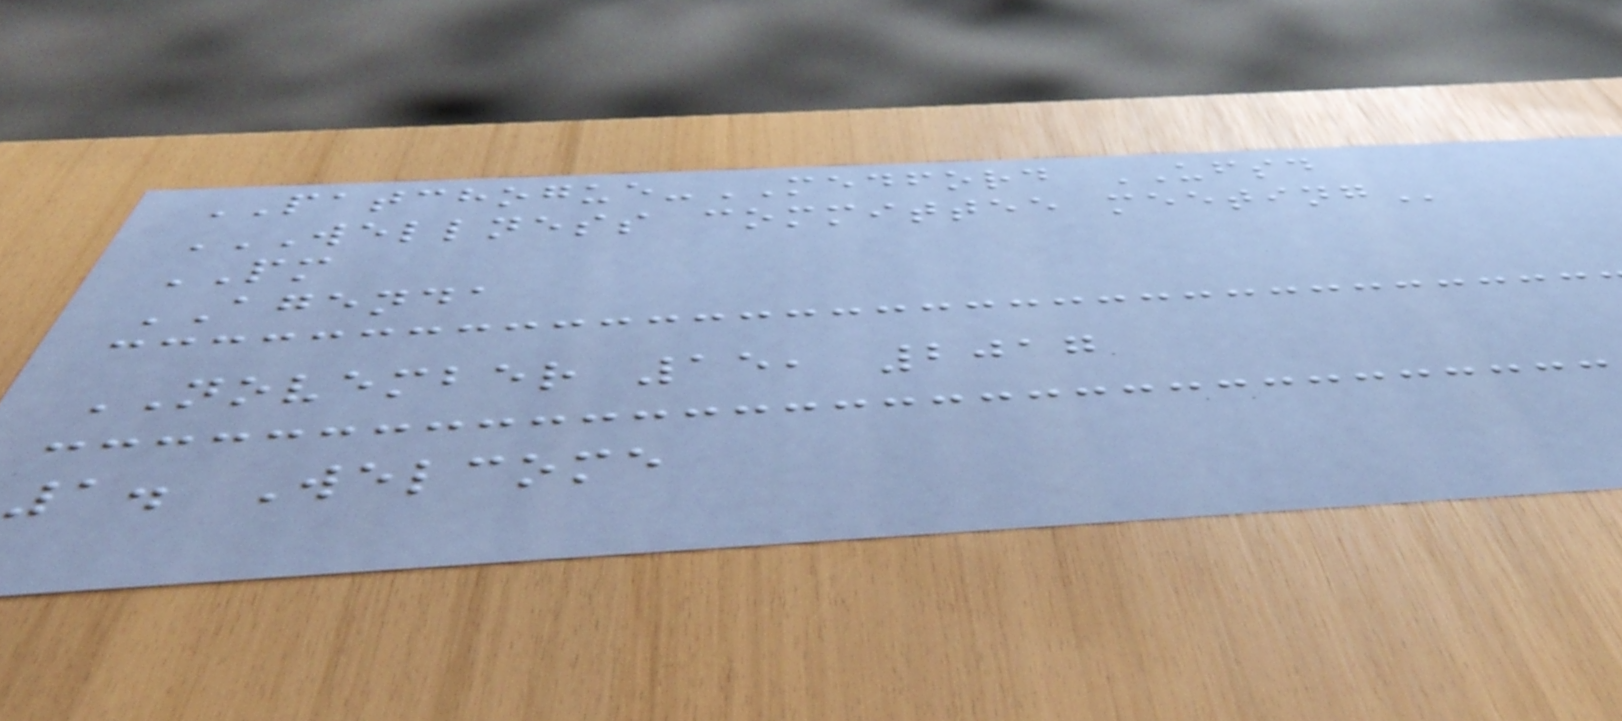PATCHOGUE-MEDFORD UFSD
WELLNESS COMMITTEE MEETING
PM
AGENDA
NOVEMBER 15, 2017
1. Welcome
